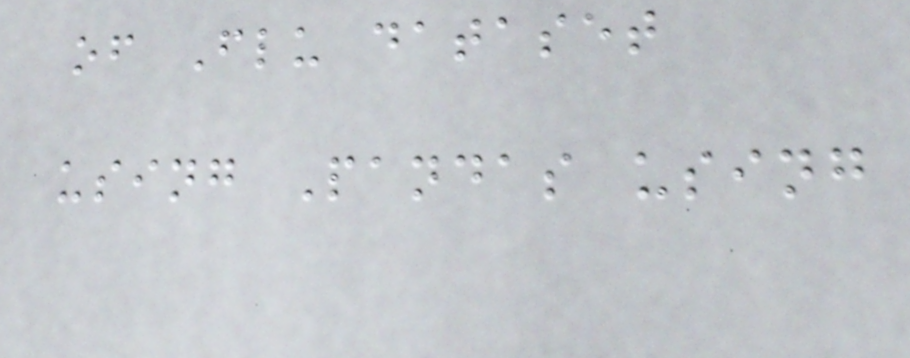of Flu dataset
using Pandas using
